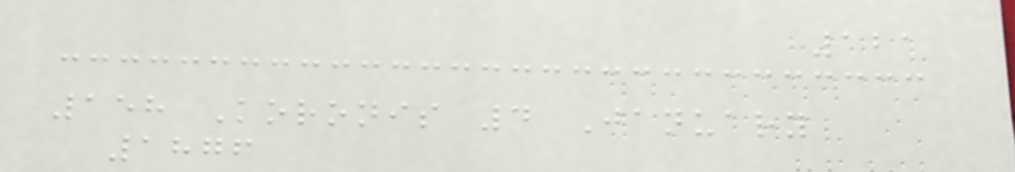121
158 Koronis 4 January
1876
